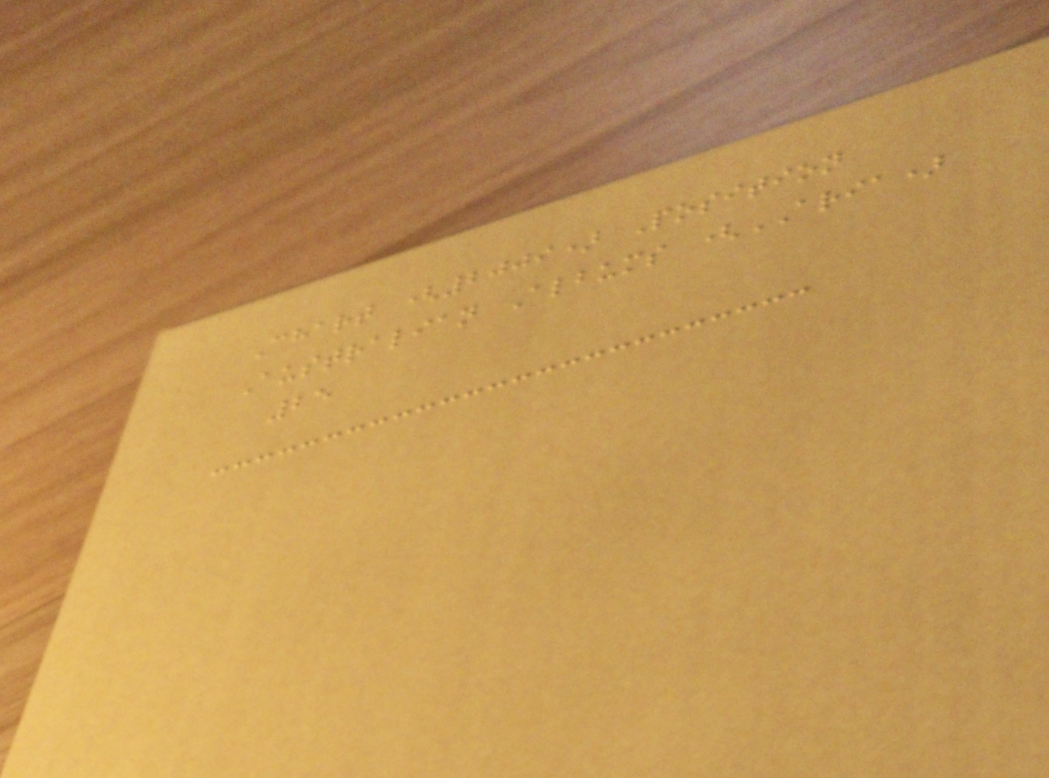Chart (2009) Position
Australian Albums (ARIA)
25
